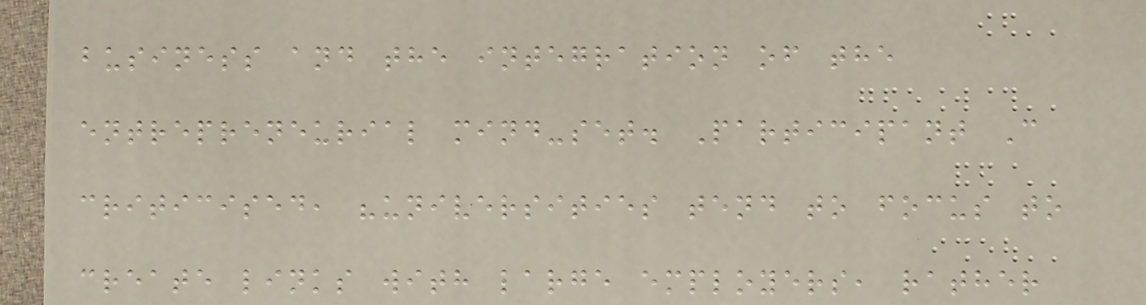business and the integration of the
entrepreneurial mind-set. Participant C
criticised, "universities tend to focus to
create links with large employers, rather
